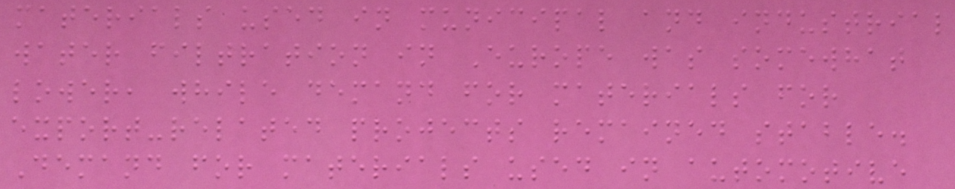materials used in municipal and industrial
water filtration in Europe was somewhat
lower, while demand for materials for
export-related projects remained stable.
Demand for materials used in automotive
